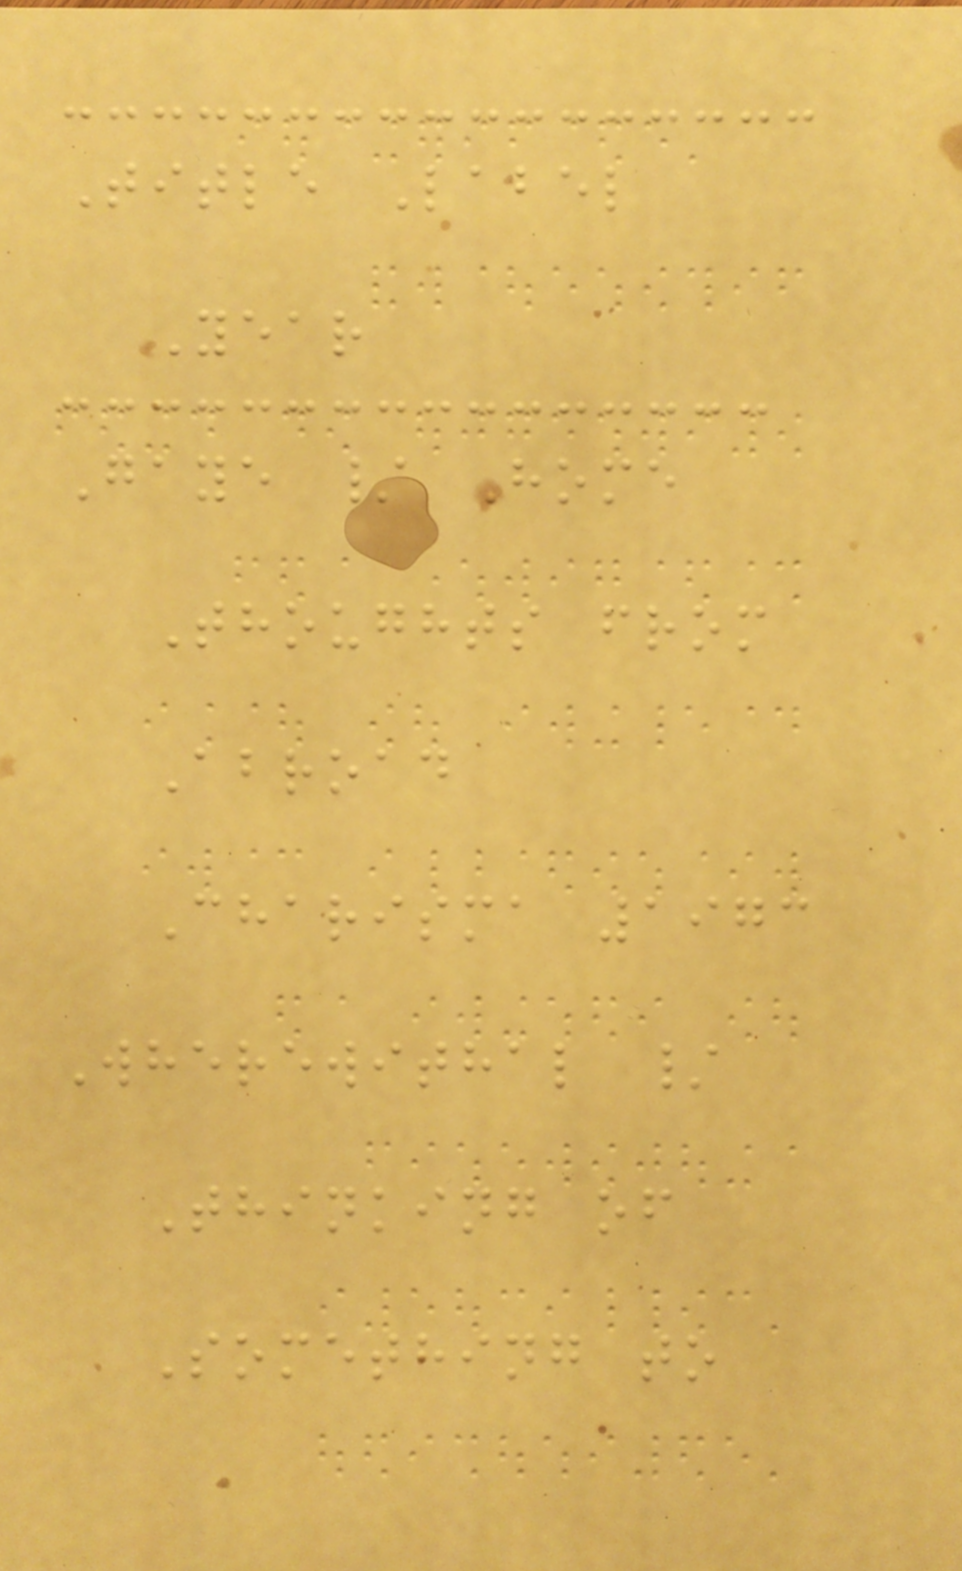Title Label
Year
Gaye / Home
Thoughts from
Abroad
Charisma 1973
Wherewithal /
Thinking of
Something to
